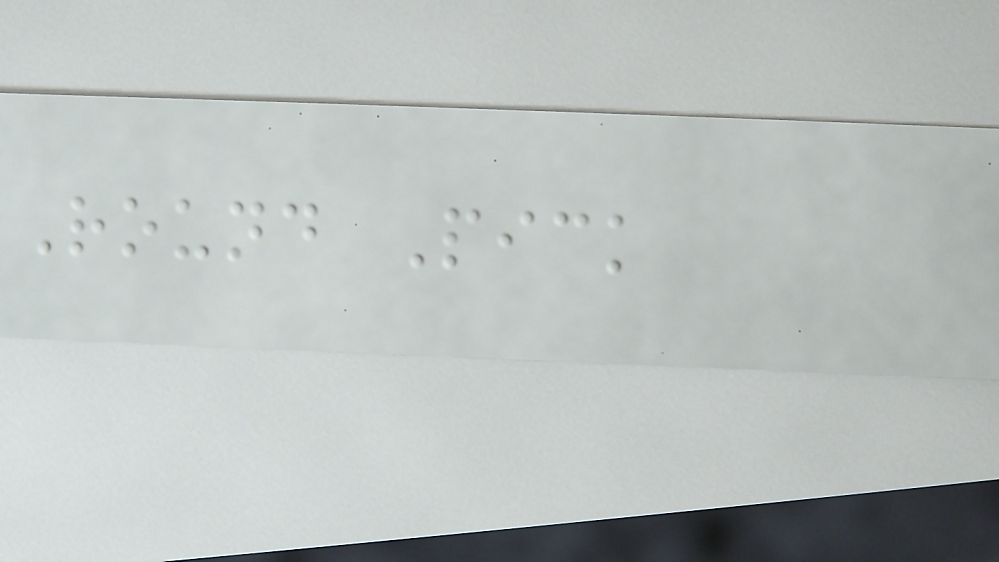Round Pick
